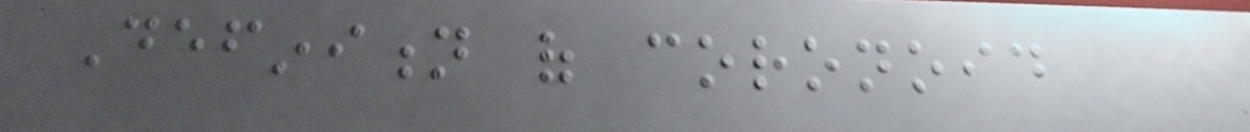Definition of coronoid
